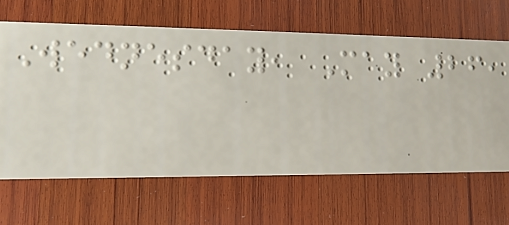Wednesday, May 26,
